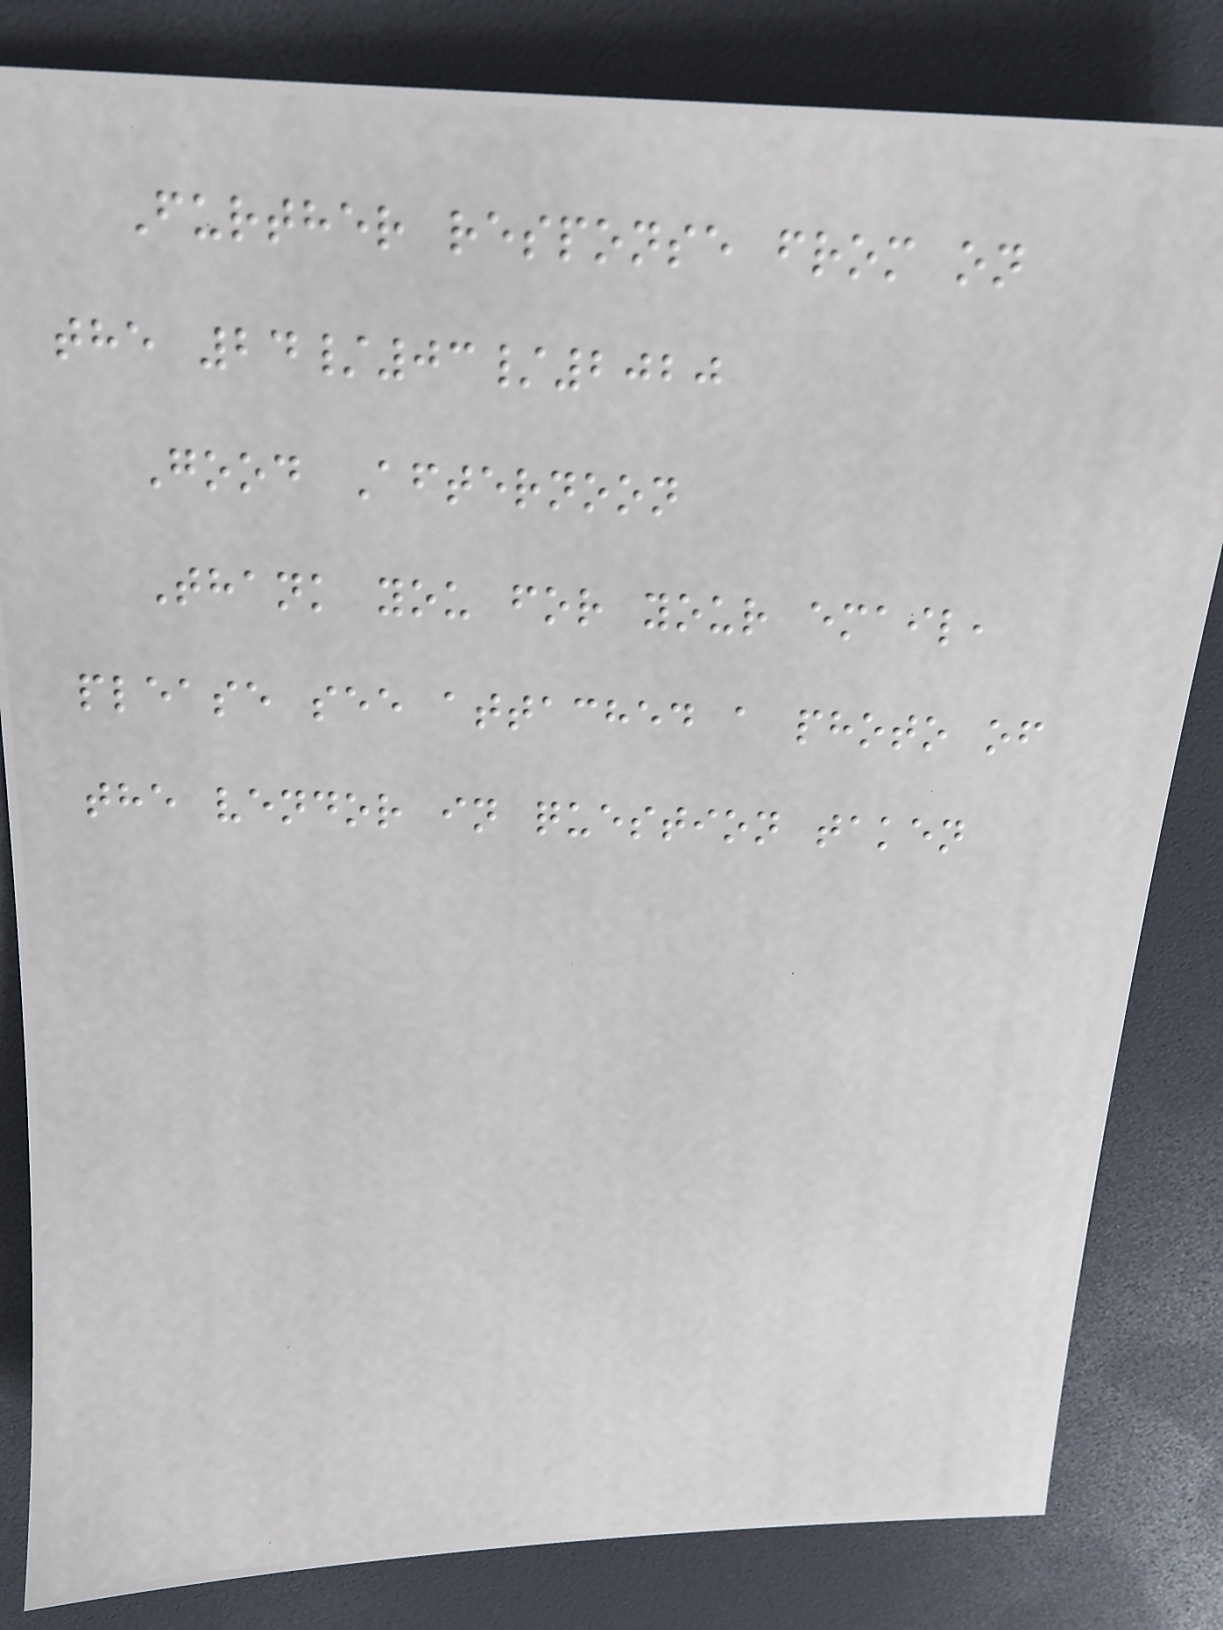Further response from on
the 24/03/2020
Good Afternoon
Thank you for your email,
please see attached a photo of
the vendor in question taken
